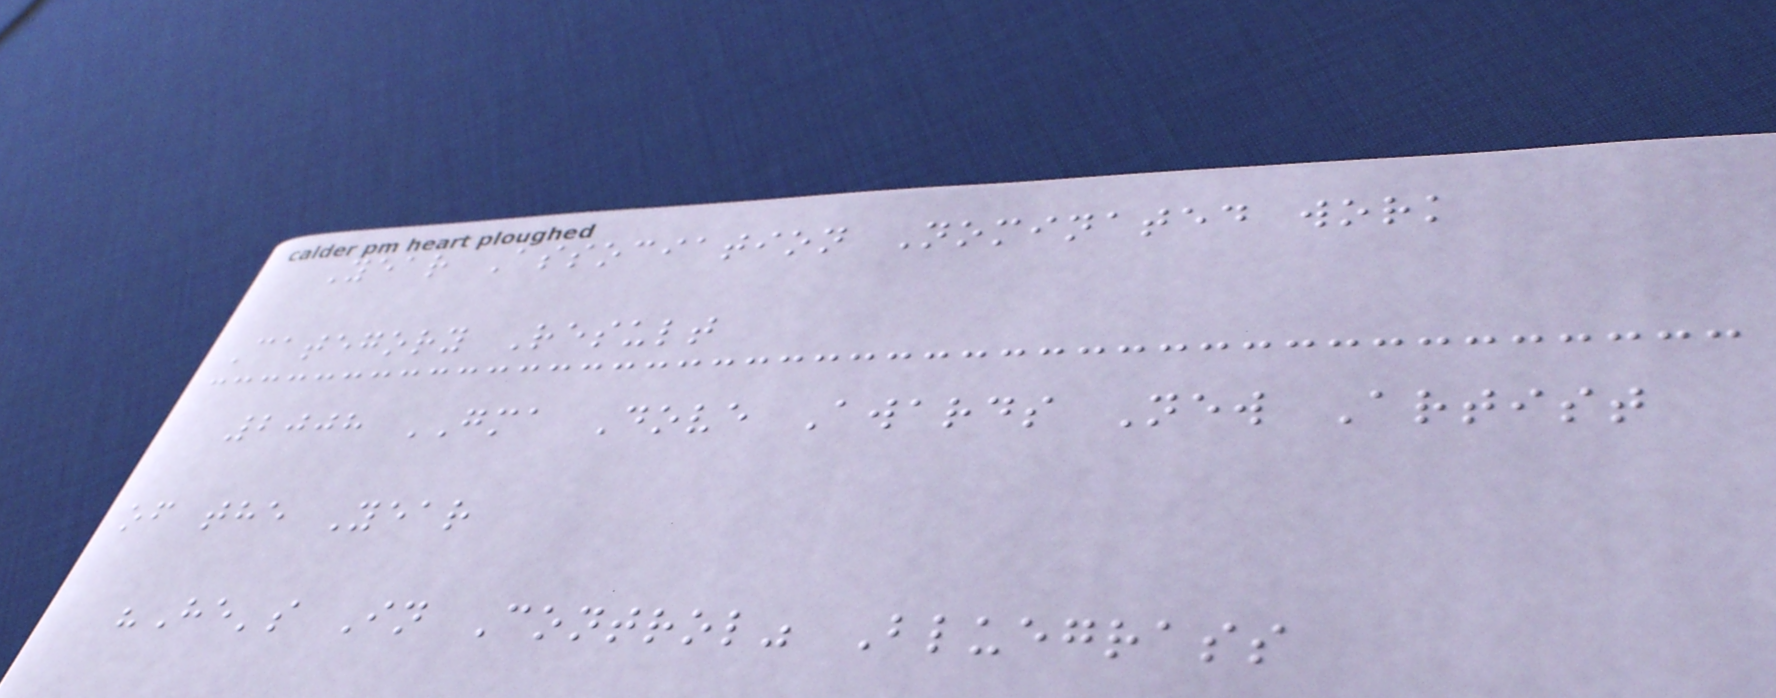Year Association Nominated work
Category Result
2008 GMA Dove Awards New Artist
of the Year
"He's In Control" Bluegrass
